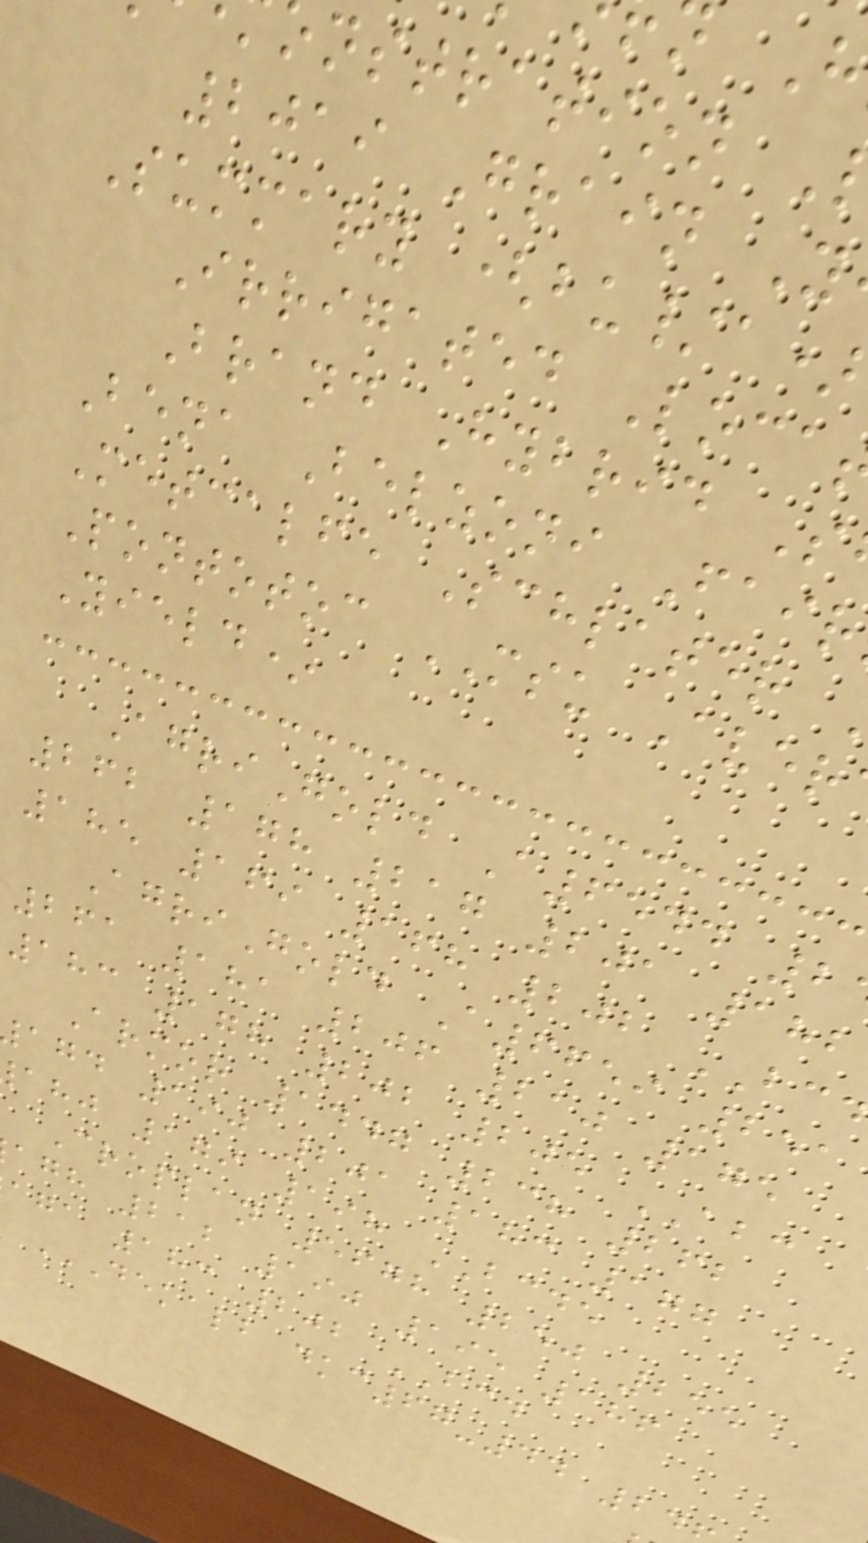nstration
2019 Grain Y
Summary (bu/a)
Irrigated Loca
Brand Hybrid S
Bena Belzoni Fair
Metcalfe Schlater
Pontotoc MSU Aver
Yield*
AgriGold A6544 2
262 178 217 201 182
185 169 168 202 BC
AgriGold A6659 251
261 181 206 210 175
183 178 202 205 ABC
Armor 1447 238 262
agd 190 201 183 177
ahj 179 198 BCDE
Croplan 5678 250 255
agh 212 190 195 186
aga 183 202 BCD
